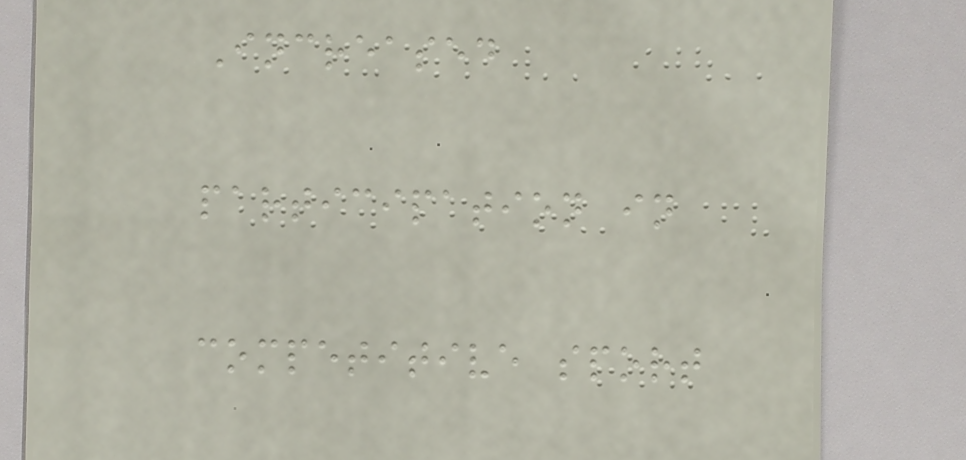Increased
participation in
competitive sport
